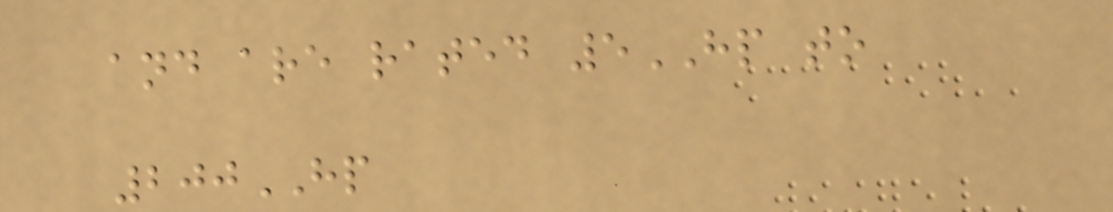and are rated 5HP to
200HP
